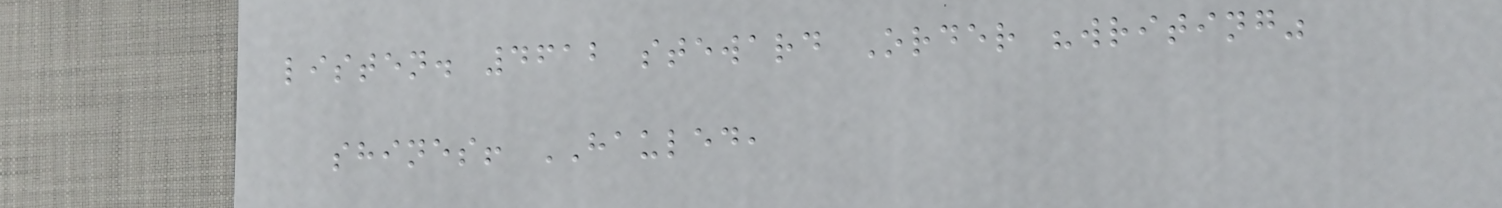listen. 4612 steward Order "writing"
shines! HAULED,
